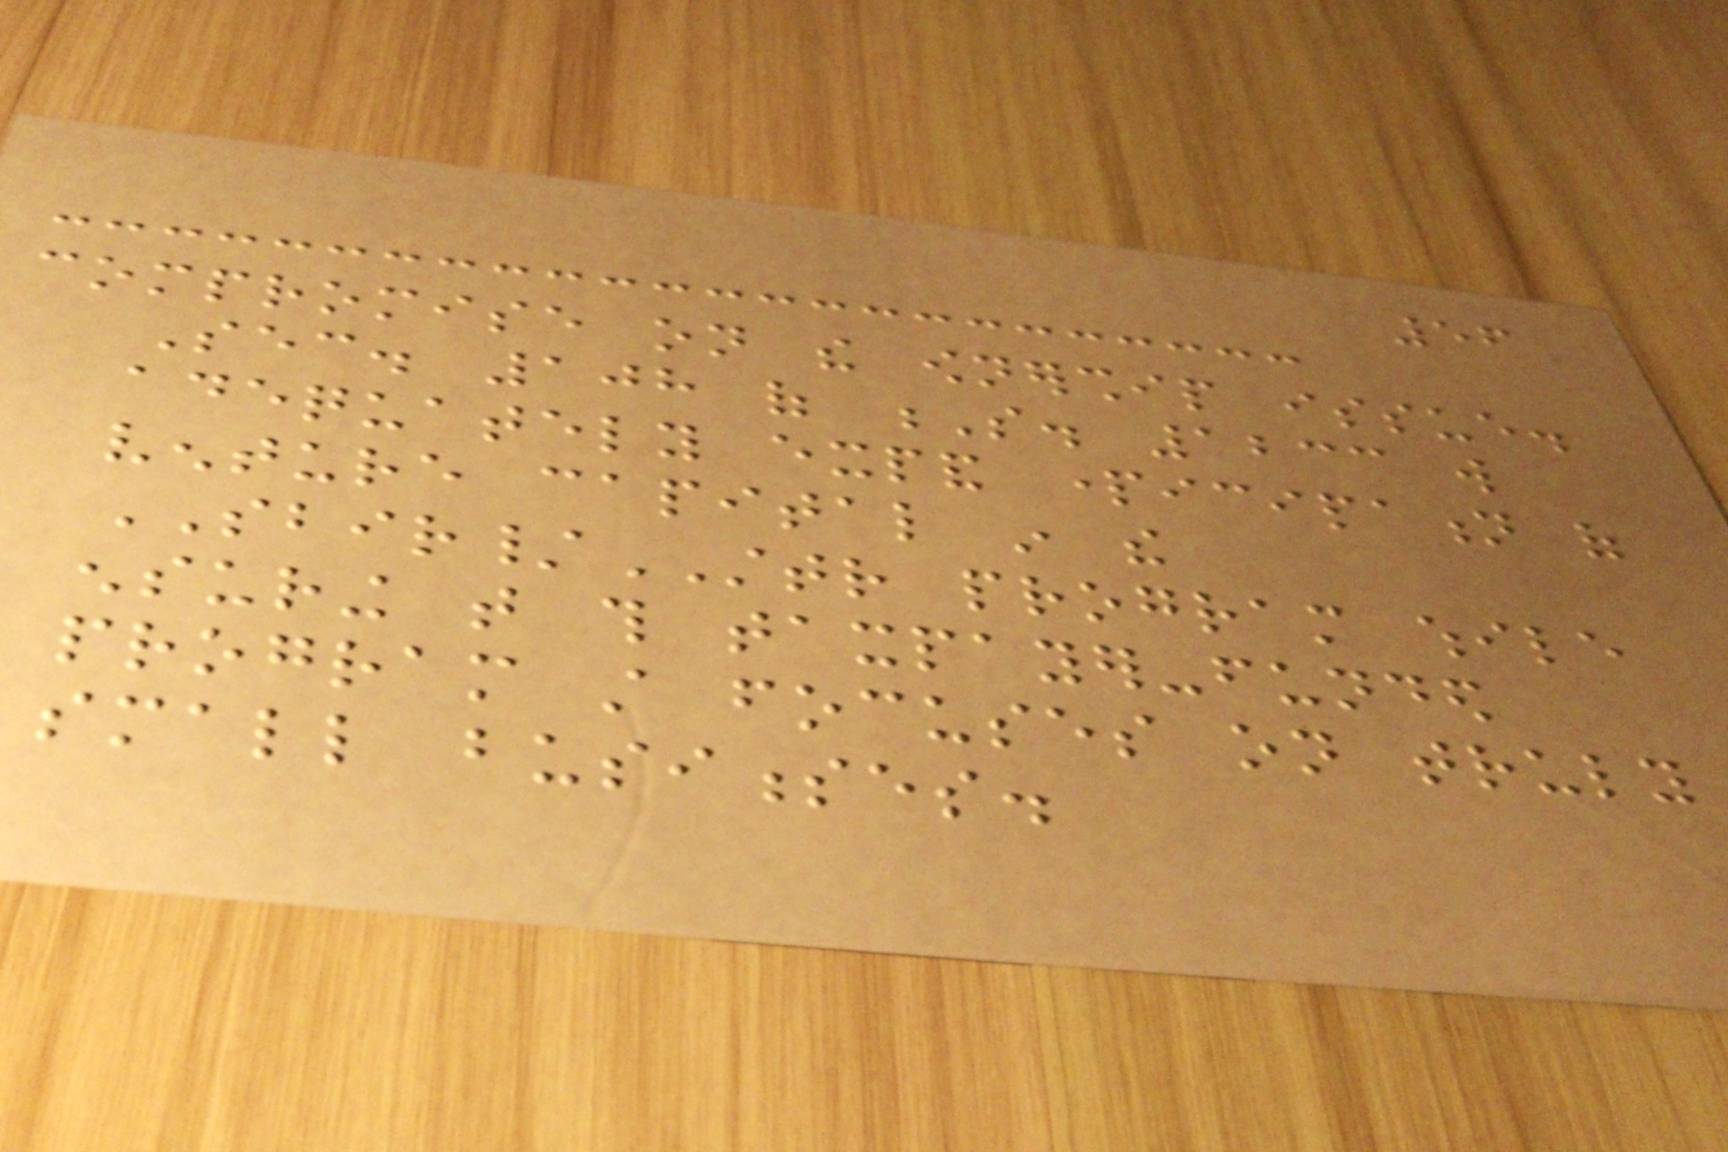56
compromise on the ownership issue.
Sec. 108 of S. 1233 will
adequately expand participation of
venture capital in the
SBIR/STTR program while
ensuring that this taxpayer-funded
program still focuses on truly
small businesses.
